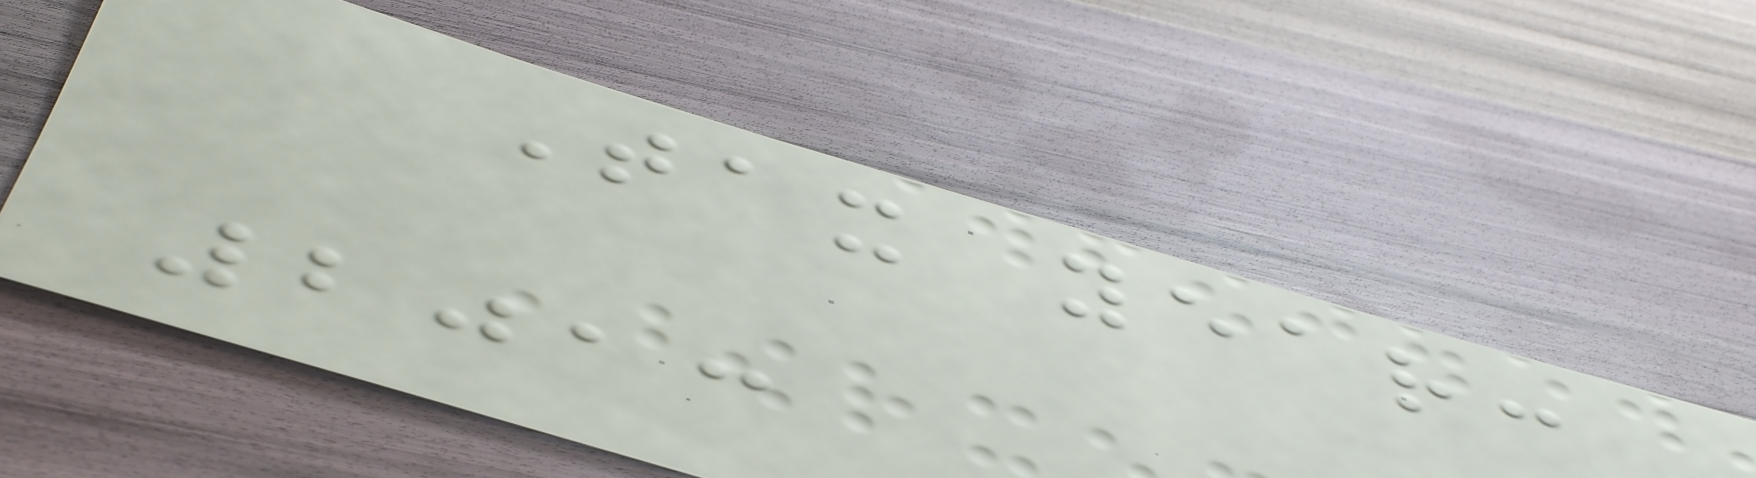Tax year:
2013
